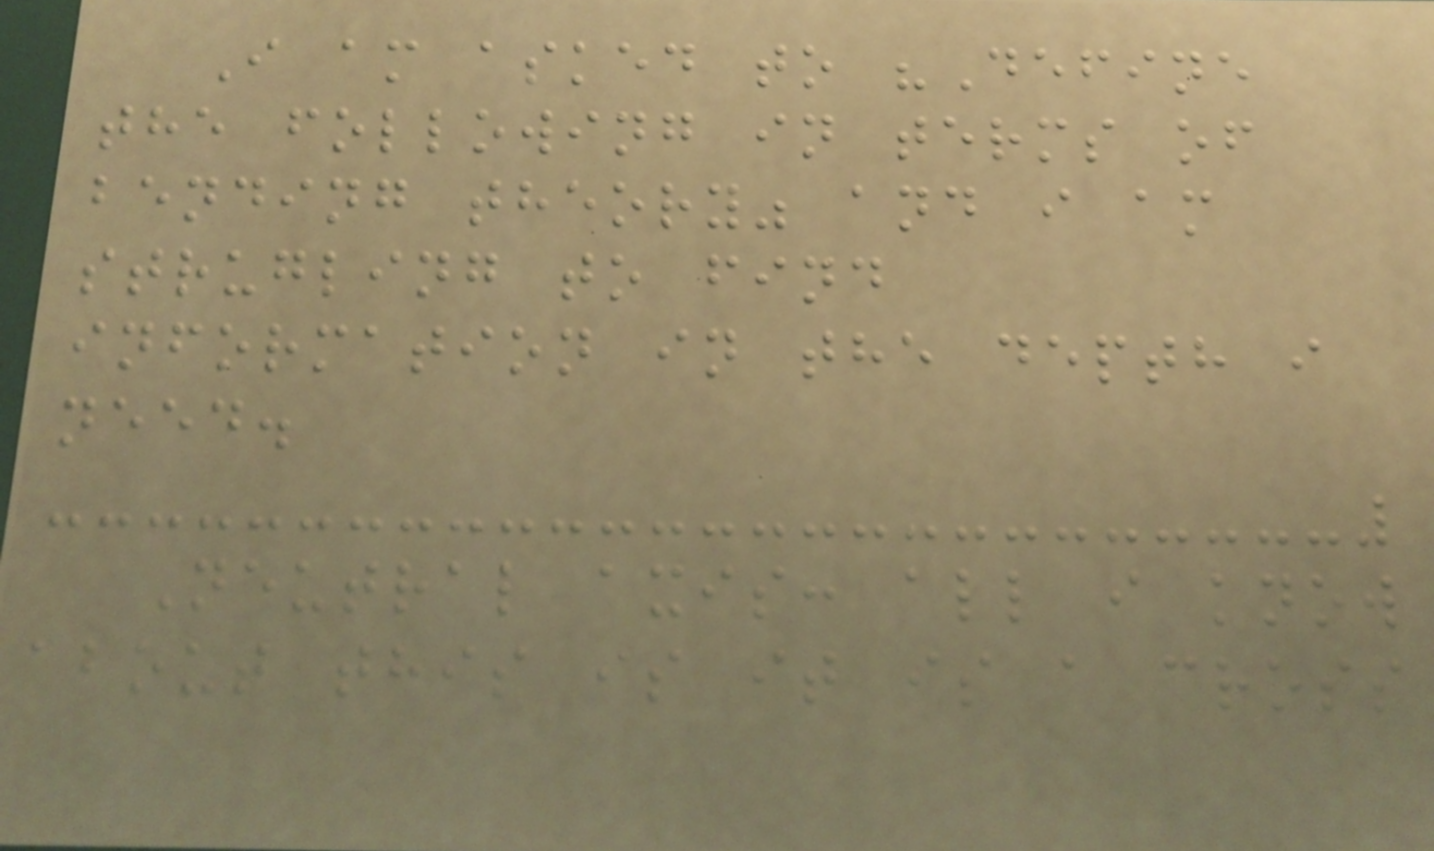I am asked to "Define
the following in terms of
bending theory" and i am
strugling to find
information in the depth i
need.
Neutral axis: all i know
about this is it is a cross
